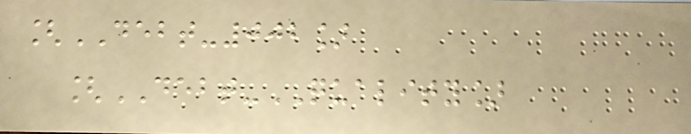[DEBT-002]
[DEBT-QUALITY]
